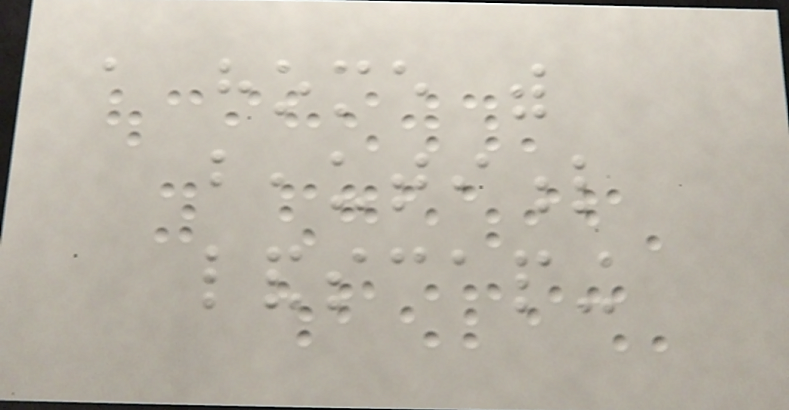a home with
beautiful
landscaping
